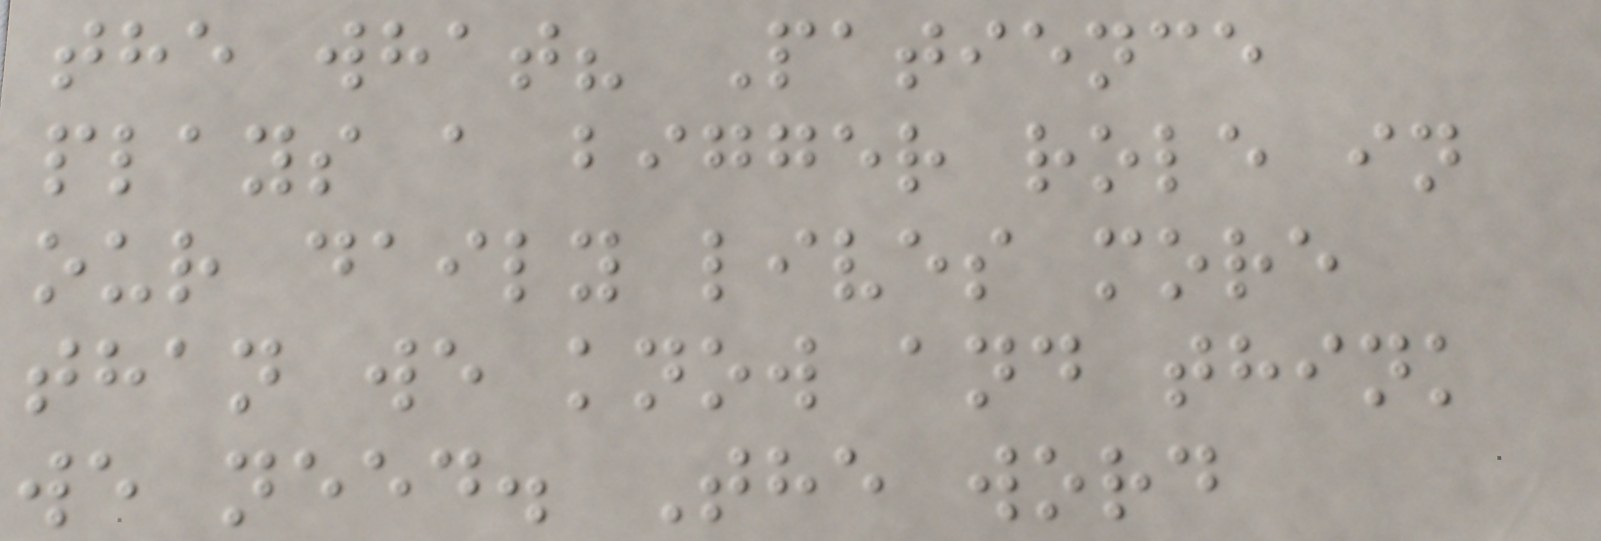the what? Patience
plays a bigger role in
our daily lives more
than we know and think
we need. The word
